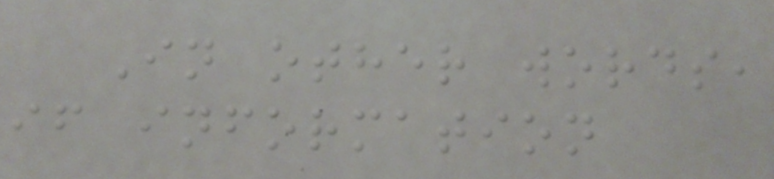In other words,
if information
